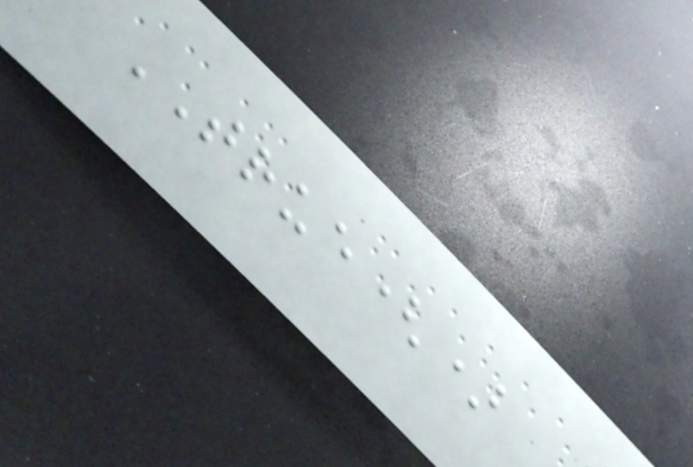TRUE()
